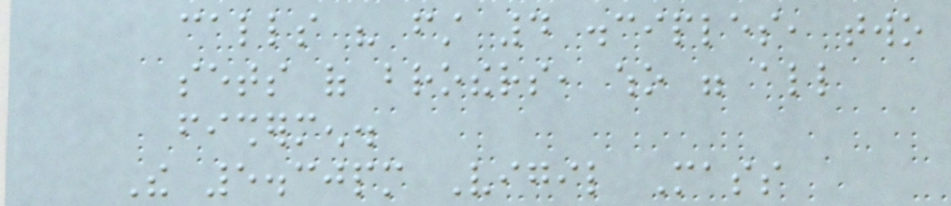calls his first 4 disciples, two
sets of brothers, who were all
fishermen.
The 5.30pm Vigil Mass
